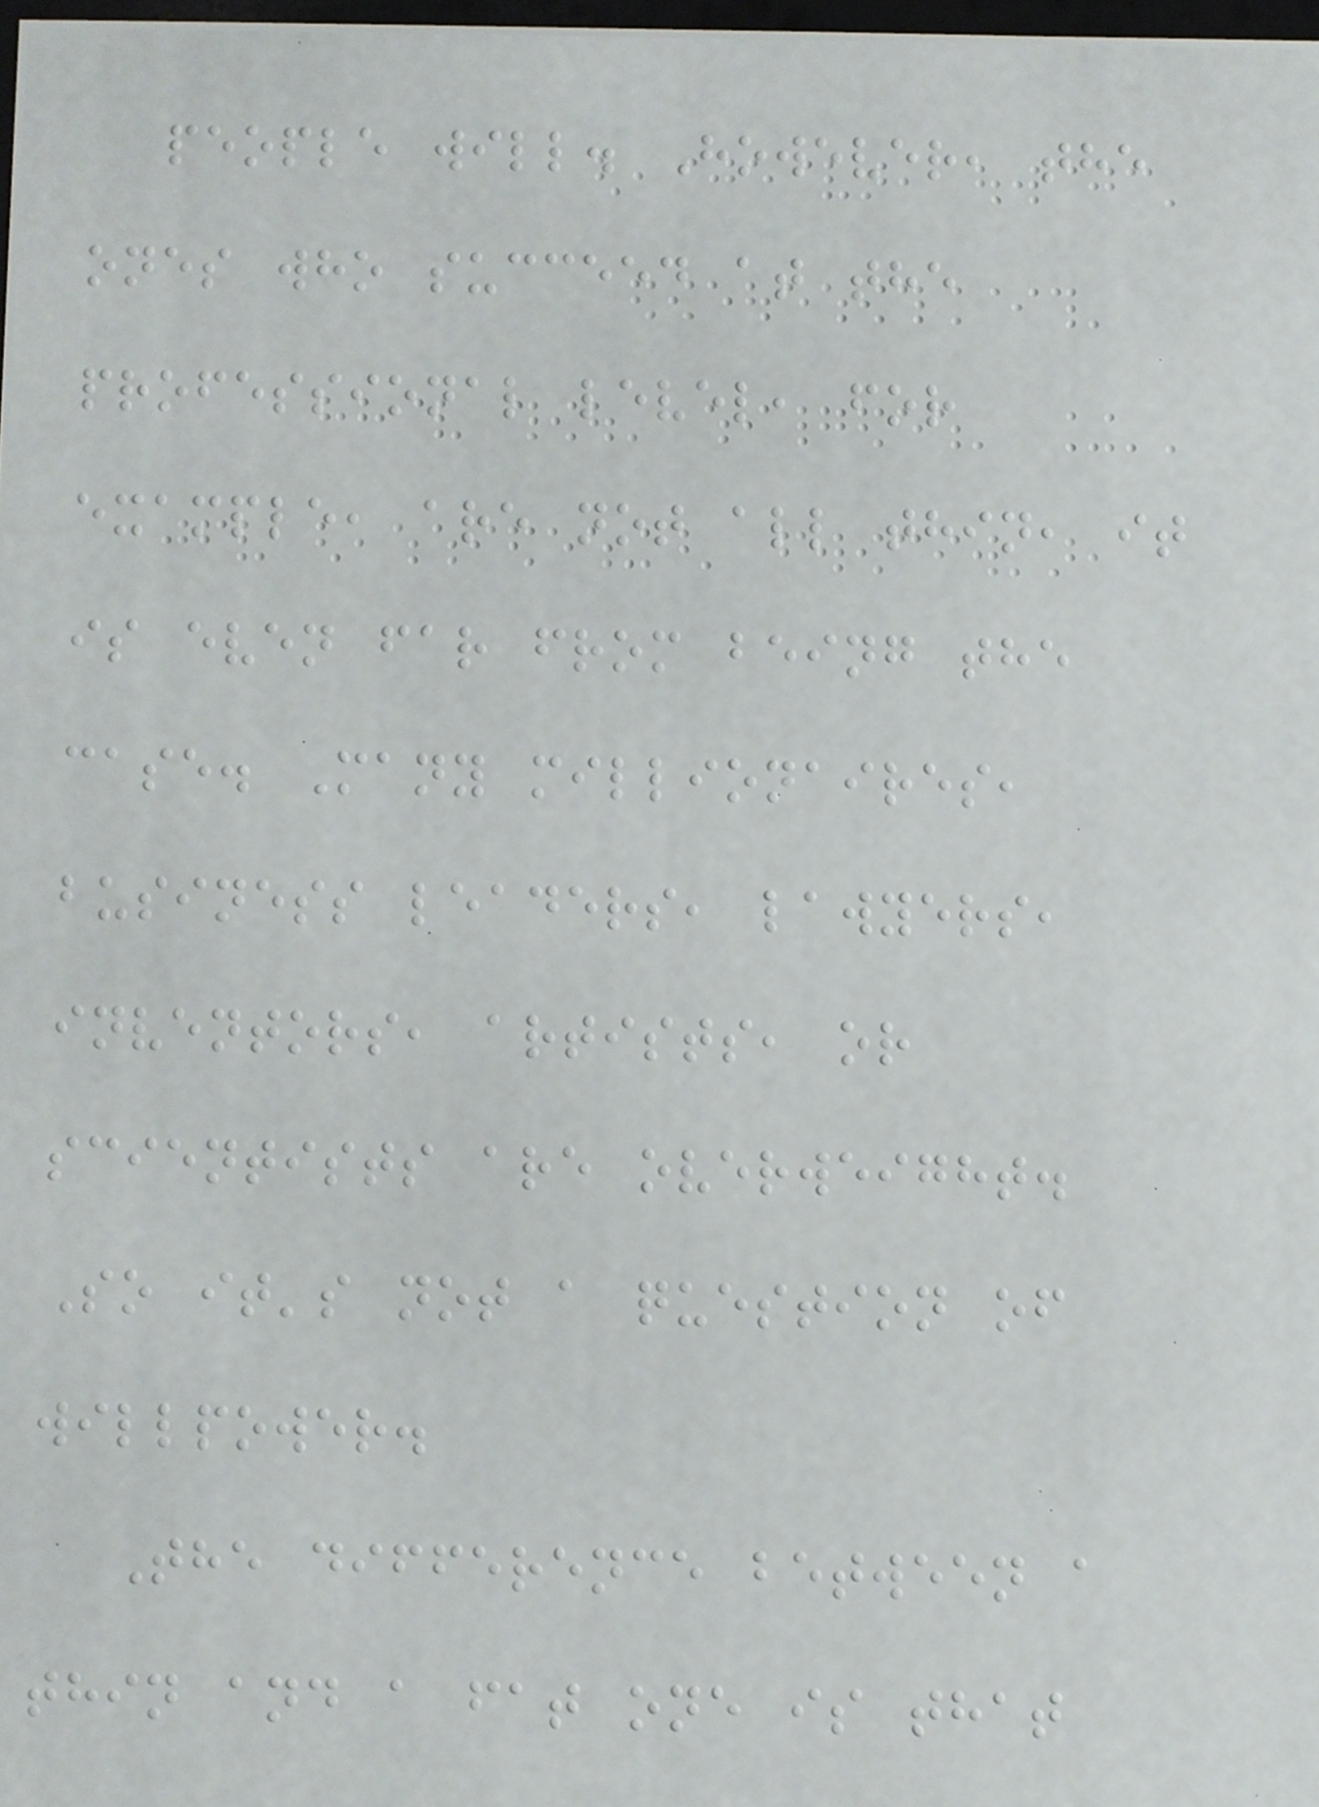people will. However, the
ones who succeed at the
professional level, for
example, are not all thin, it
is even far from being the
case. Many millionaires,
business leaders, lawyers,
inventors, artists, or
scientists are overweight.
So it's not a question of
willpower.
The difference between a
thin and a fat one is that
